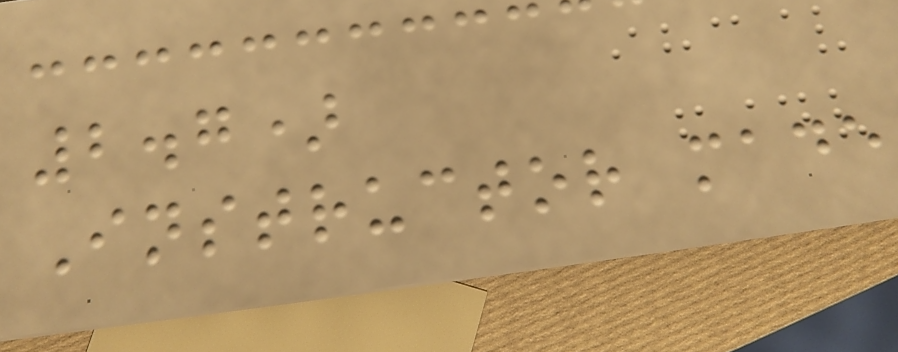2.7)
Instructor made
